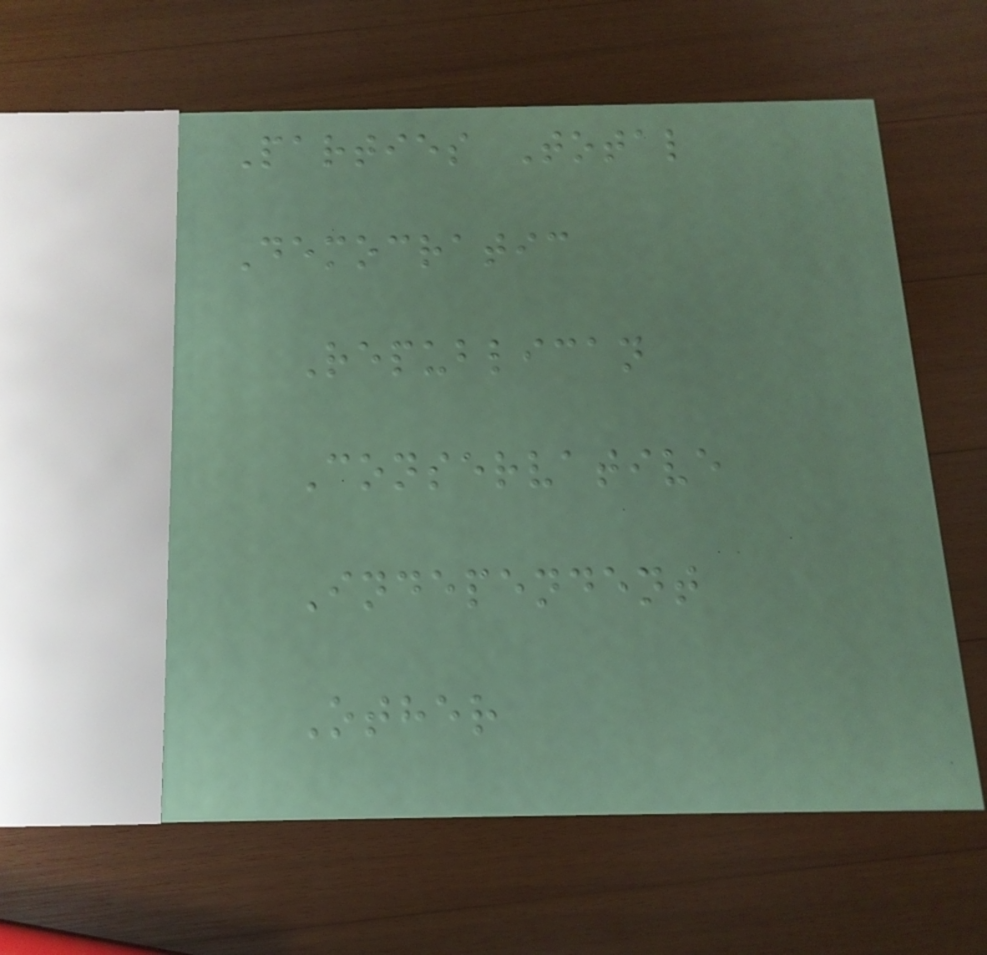Parties Total
Democratic
Republican
Conservative
Independent
Other
